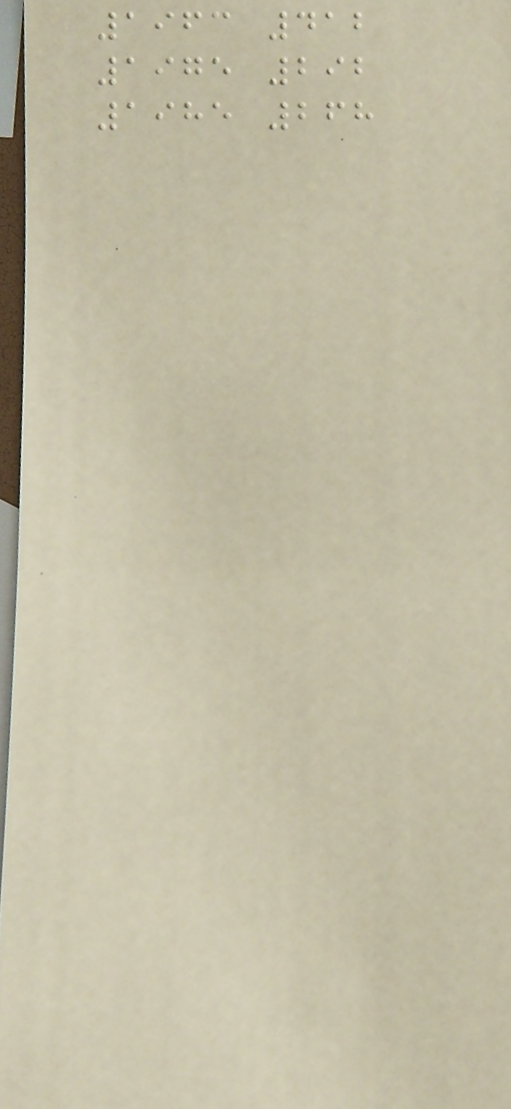1963 412
1975 292
1985 268
